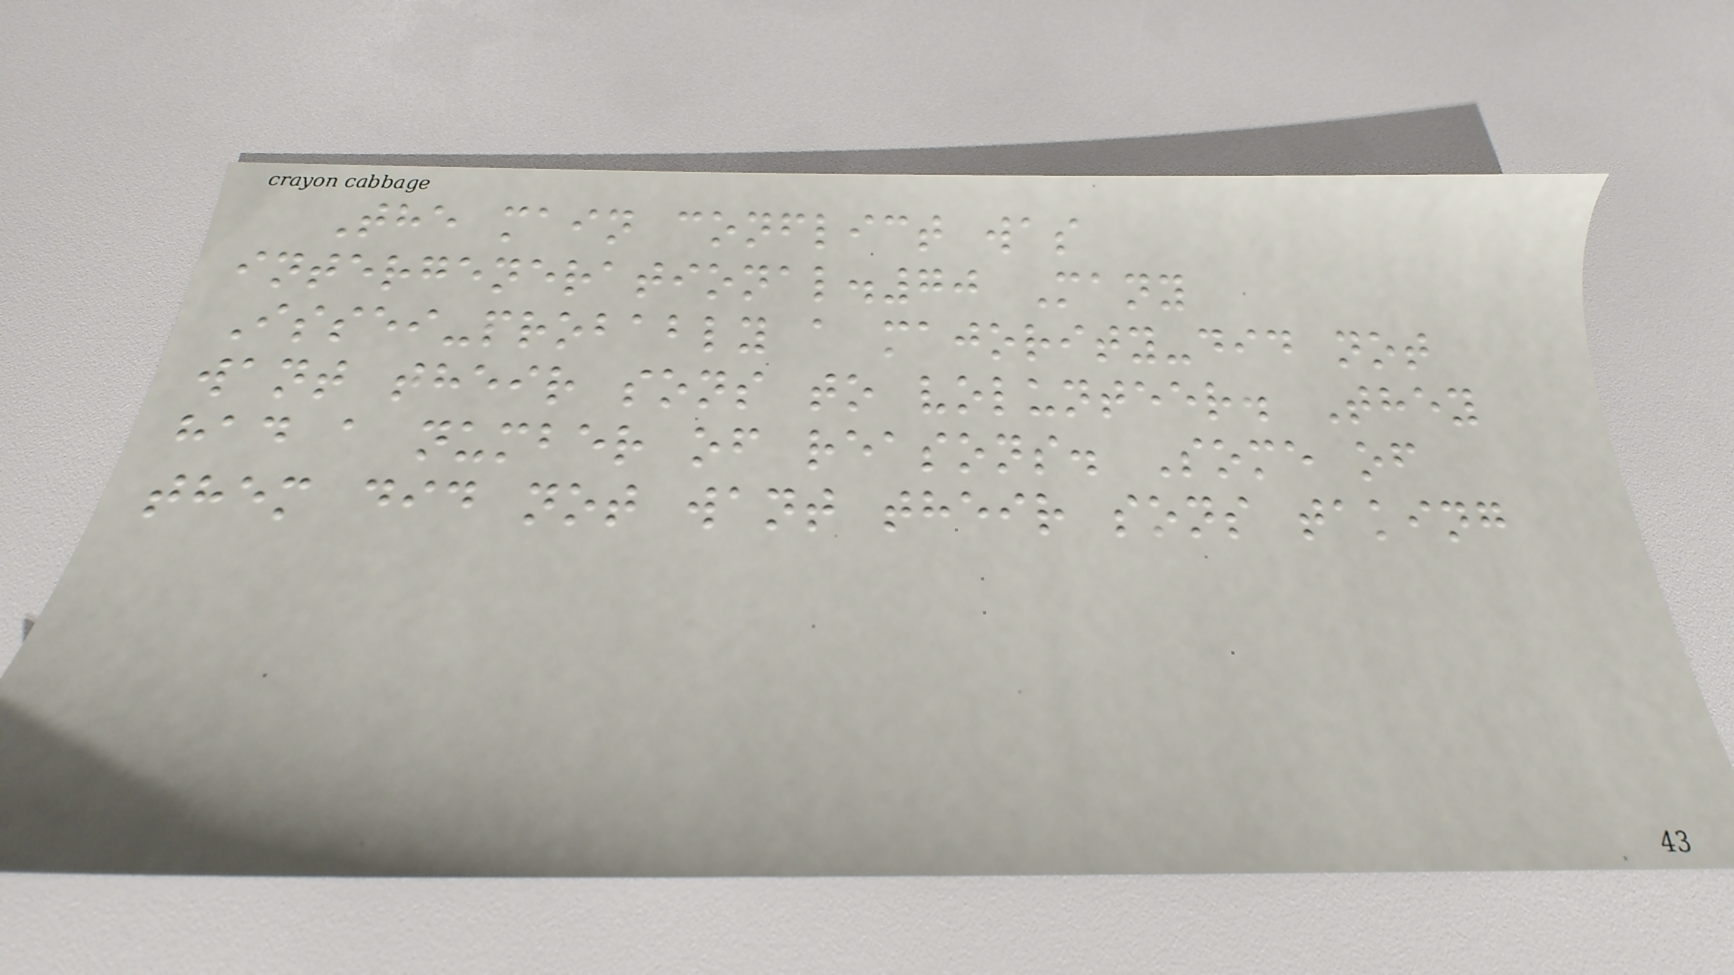The main conflict was
intergenerational.70 Many
Issei-probably a majority-did not
want their sons to volunteer. They
had a number of reasons. Some of
them did not want their sons taking
